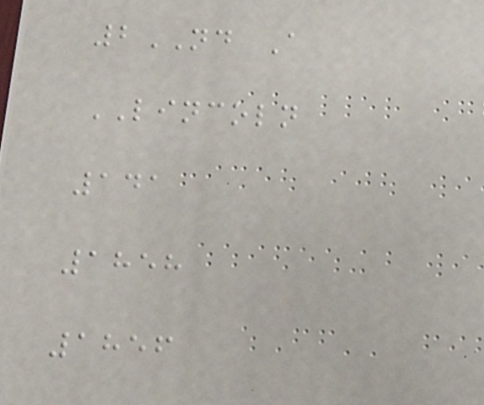2ND A
LINCOLN
141
1858
1856
